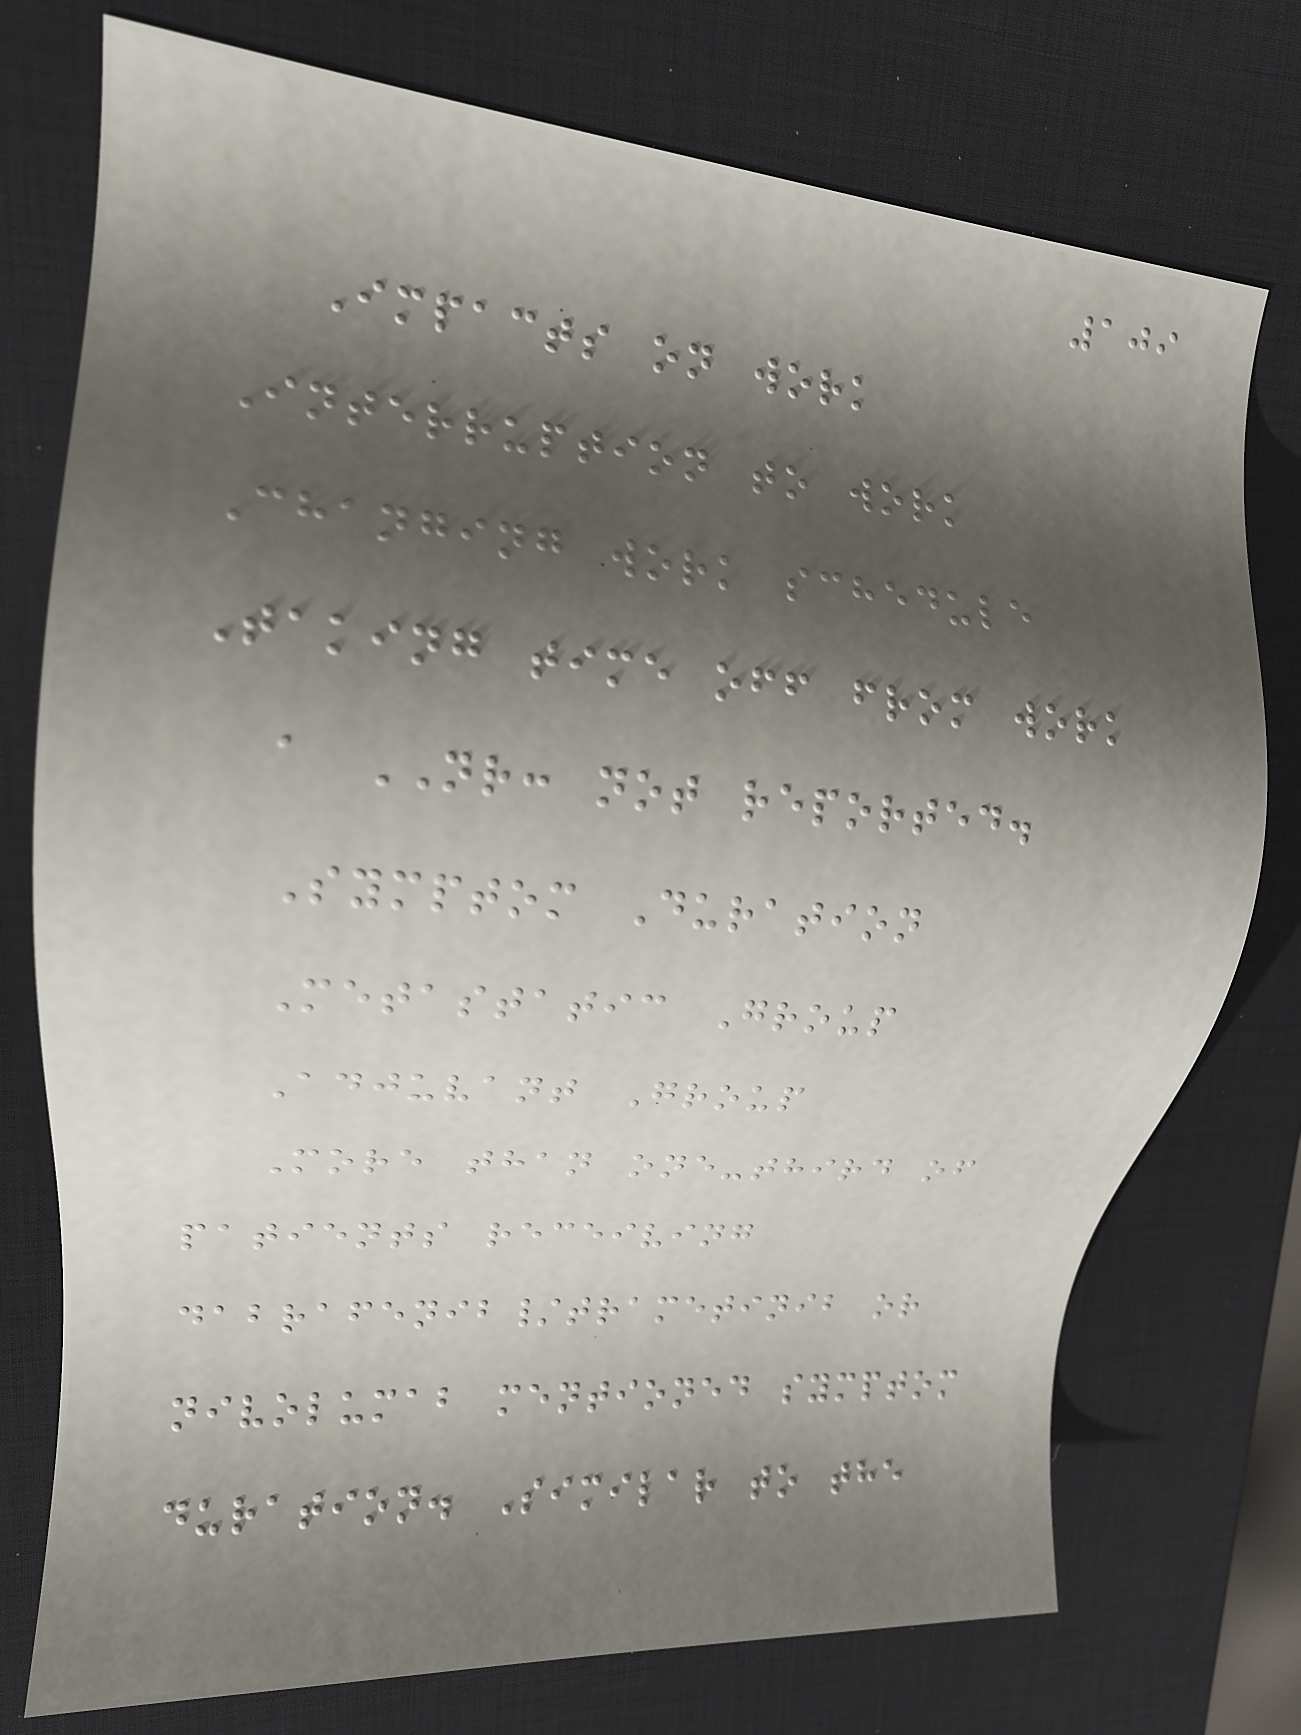109
Impacts on work
Interruption to work
Changing work schedule
Taking time off from work
a NR: not reported.
Symptom Duration
Metastatic Group
Adjuvant Group
More than one-third of
patients receiving
dabrafenib/trametinib or
nivolumab mentioned symptom
duration. Similar to the
